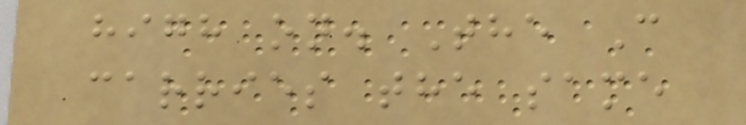high on. The C
carries the same
